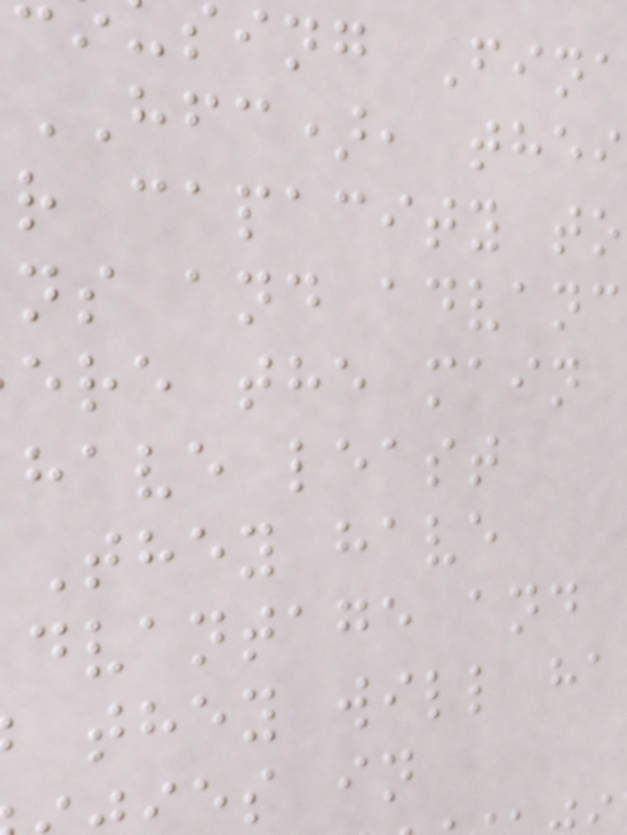ing Fina
HFC), thei
r capacity to
ns and advanc
ere the main
have least
They have
dvantage and
they will ha
